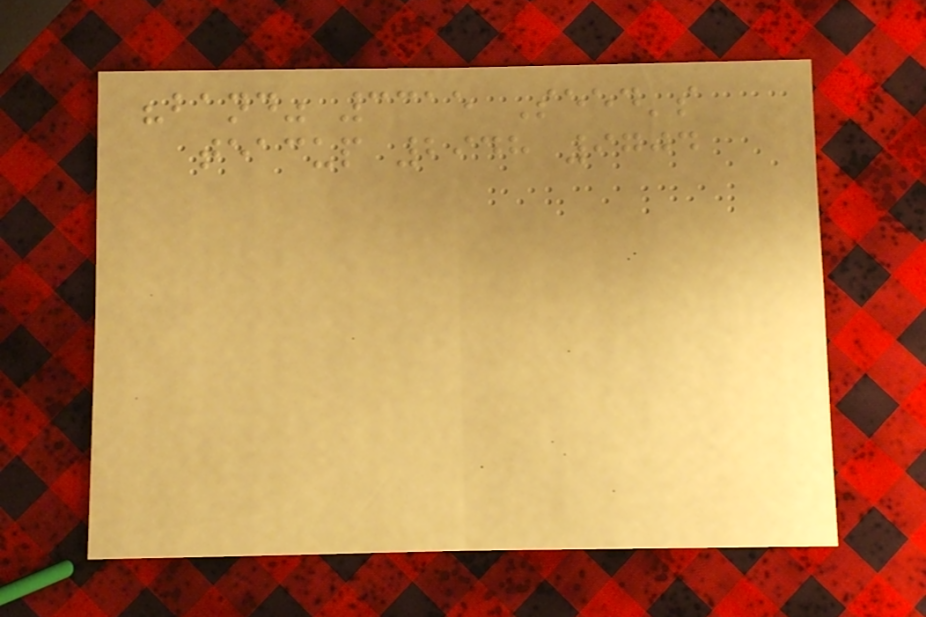"band" 3315 Seed's
teacup 2948 9704
